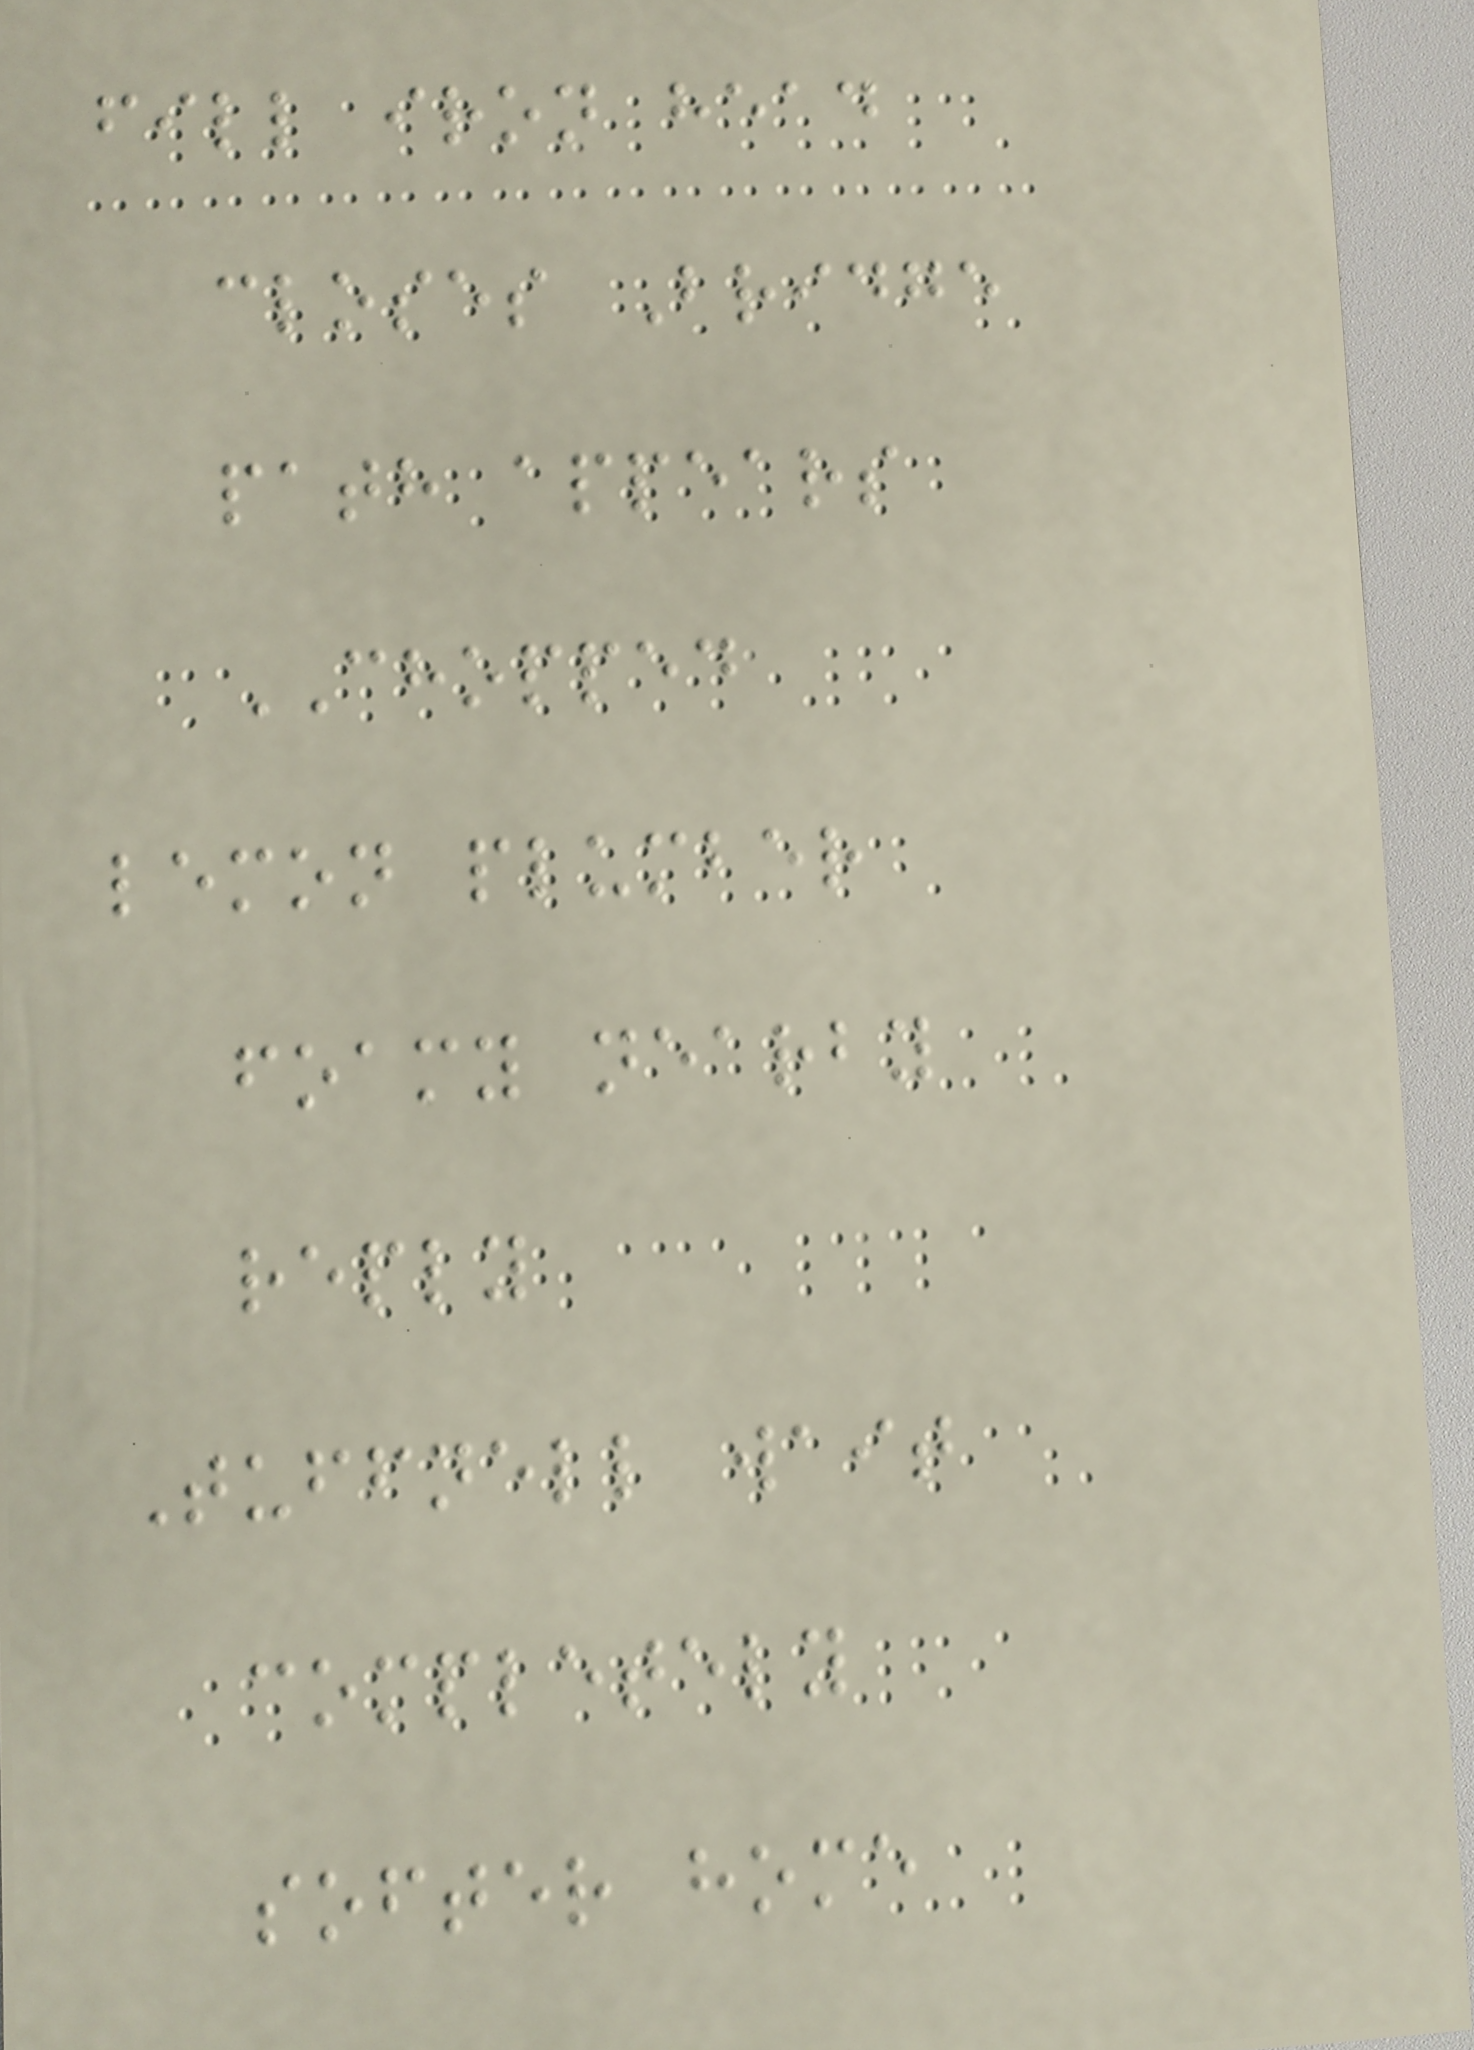fill iron head
closes Bridge
path appears
CHOPPED
lemon plumber
foamy nearby
reply
Tuffnell wait
completely
softer home
